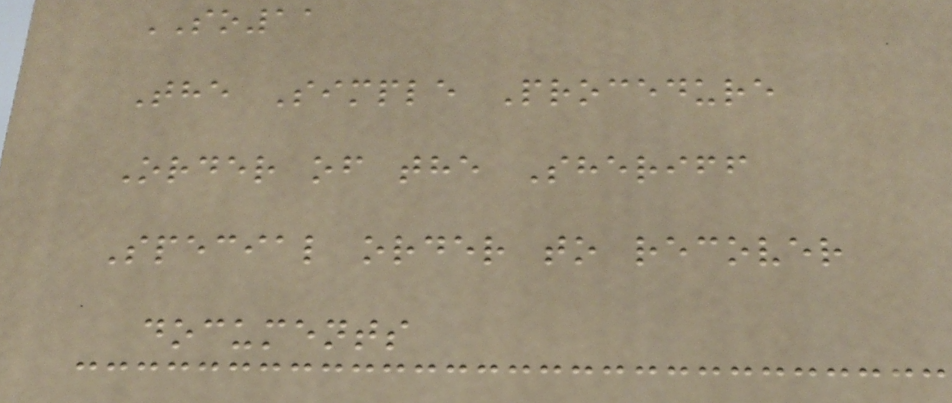SO11
The Simple Procedure
Order of the Sheriff
Special order to recover
documents
